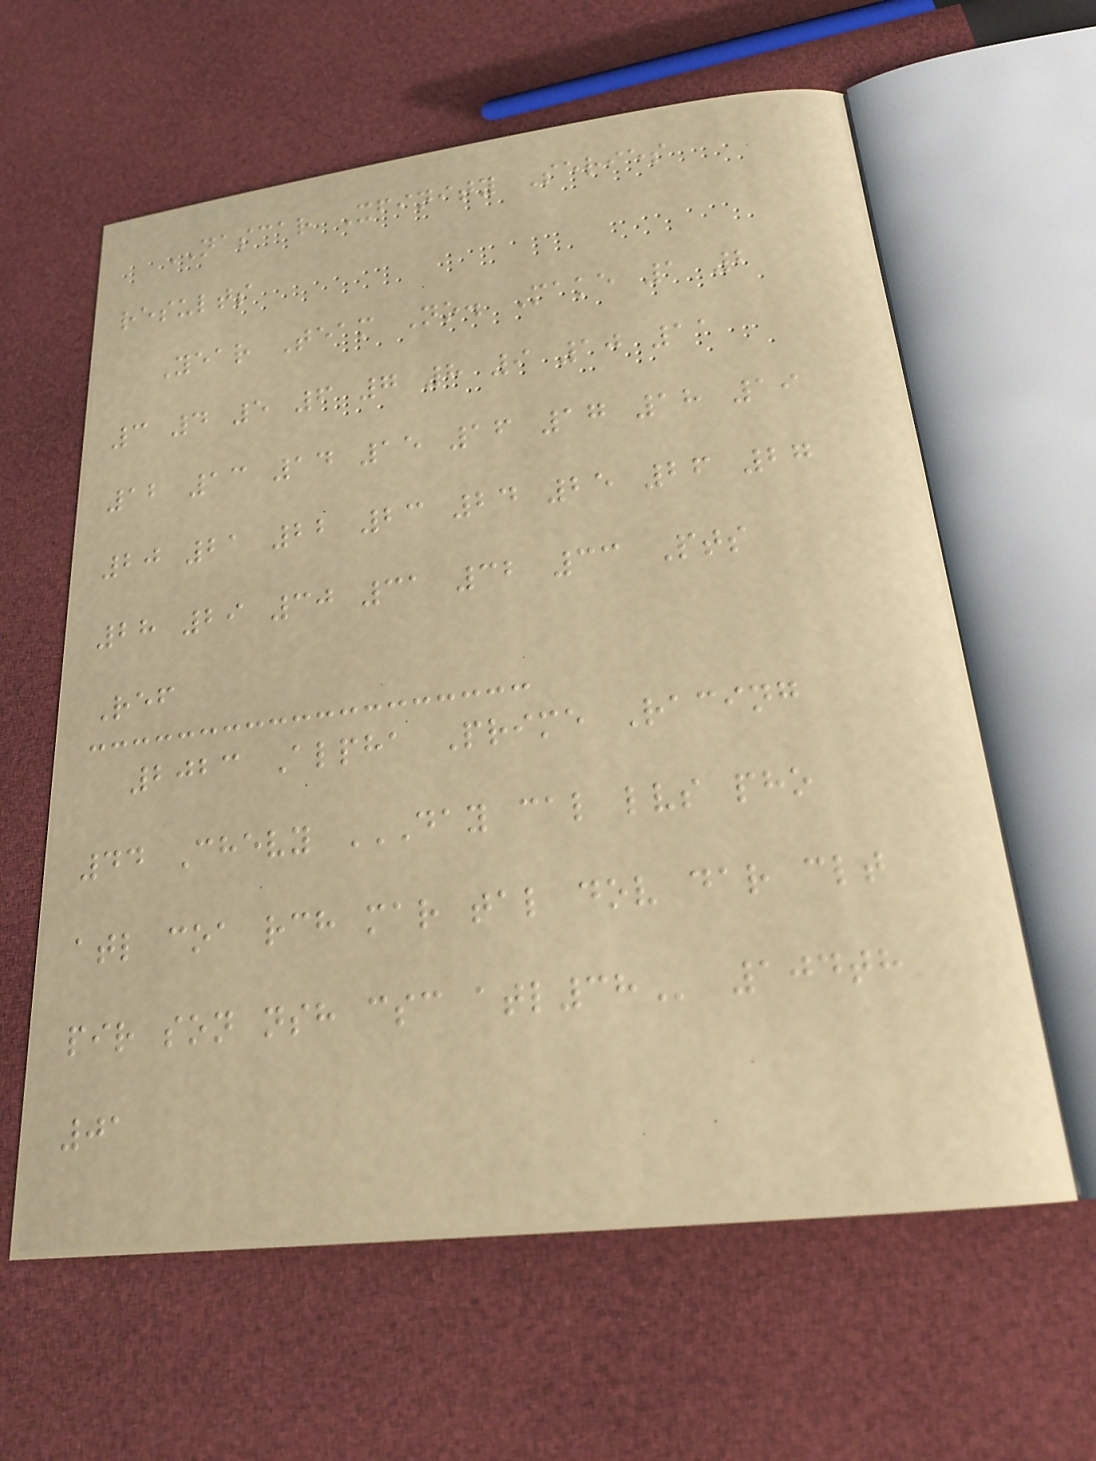NASCAR Xfinity Series
results
Year Team No. Make 1 2
3 4 5 6 7 8 9 10 11
12 13 14 15 16 17 18 19
20 21 22 23 24 25 26 27
28 29 30 31 32 33 Pts
Ref
2023 Alpha Prime Racing
44 Chevy DAY CAL LVS PHO
ATL COA RCH MAR TAL DOV DAR CLT
PIR SON NSH CSC ATL38 104th
01
